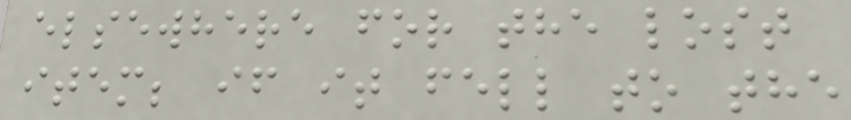elsewhere for the lost
item; if it fell to the
